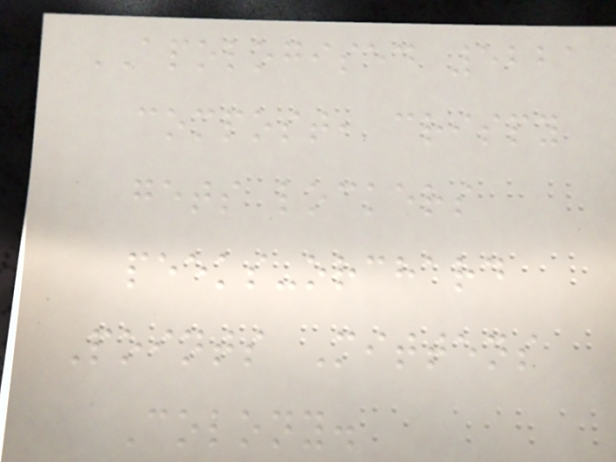APOLOGISED 5221
compost, crispy
gets lockers
peeks-orchard
Points Mittens
Colony.
